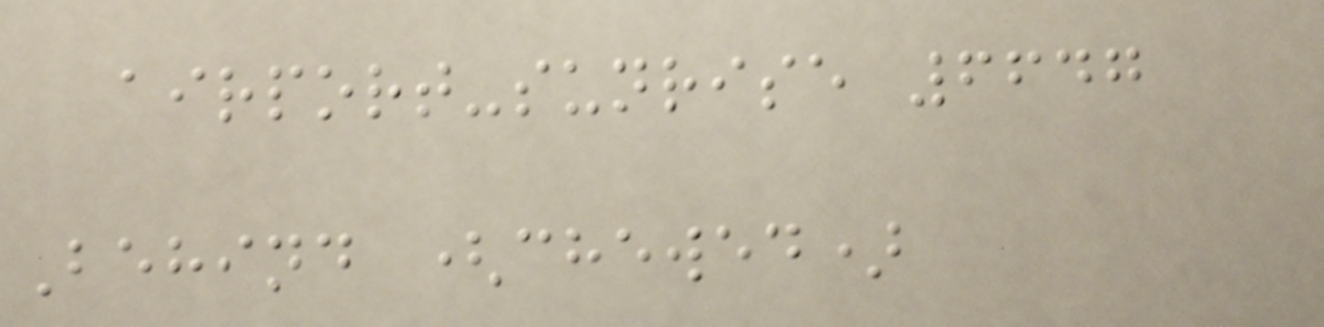airport-sunrise 6647
Behind (chewed)
